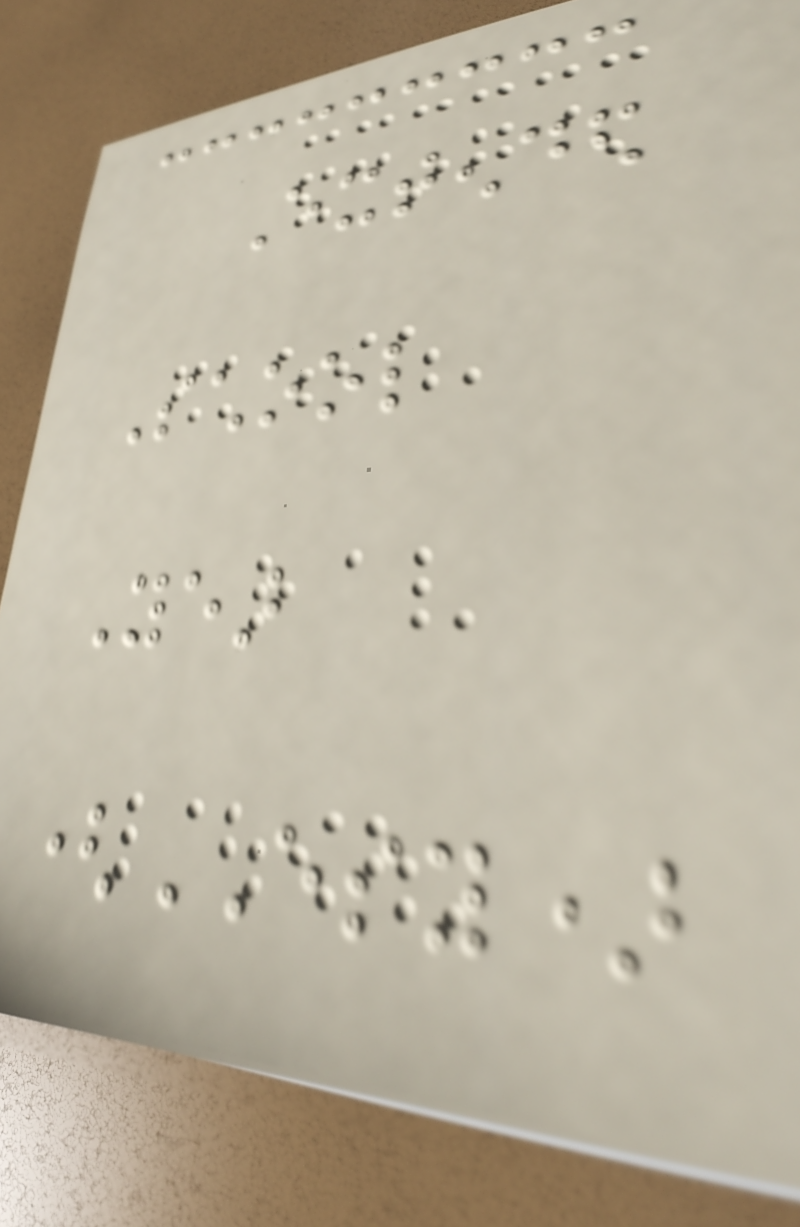Extended
School
Year
(ESY)
